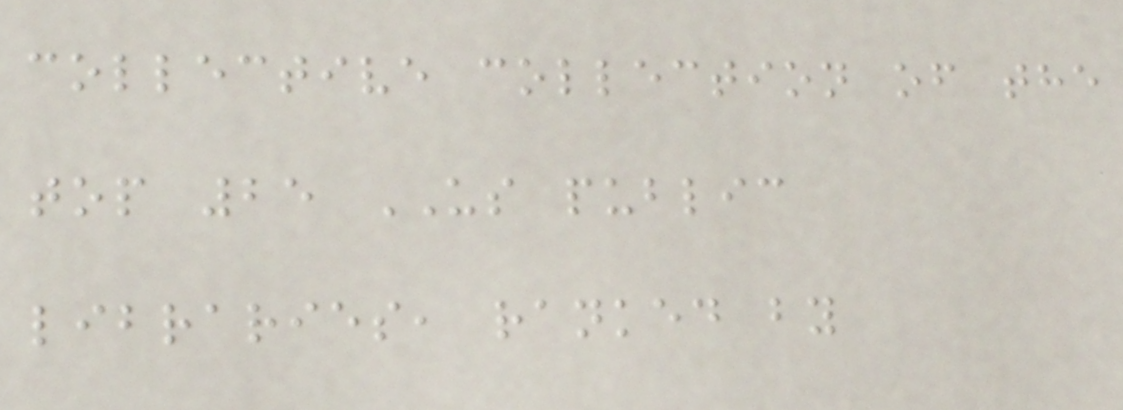collective collection of the
top 25 US public
libraries, ranked by
